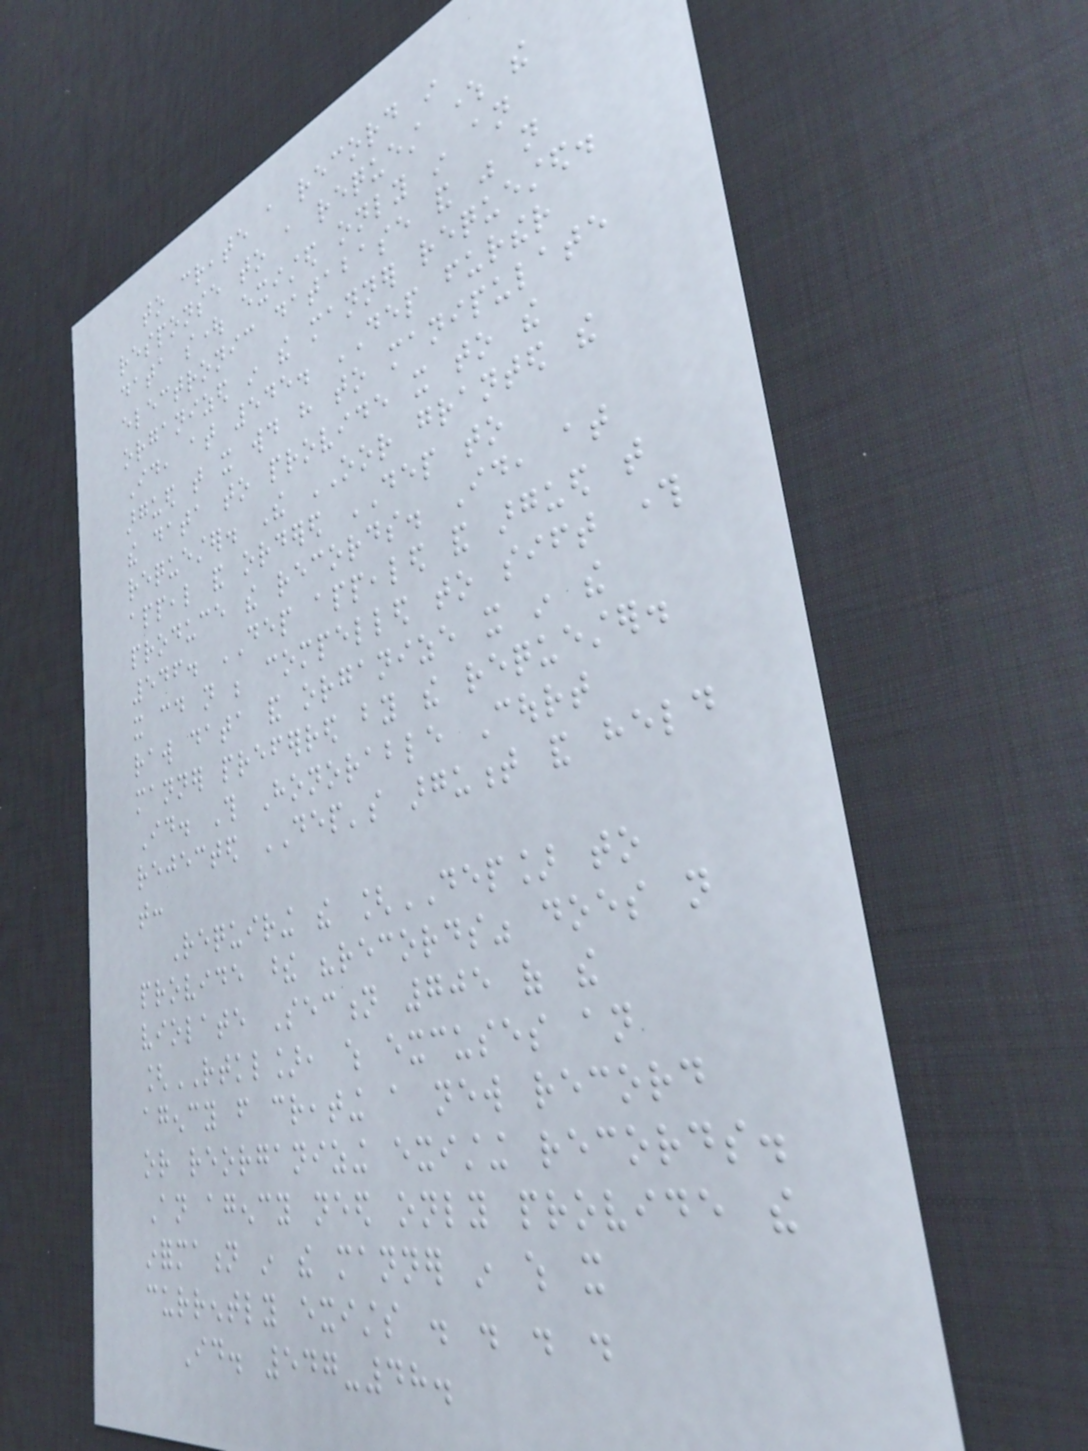to create a record in
response to a request where the
data sought existed only in an
electronic database and was not
organized in the manner requested.
Id, at 545. DEP further
argued that it would have to manipulate
the data to provide it to the
requester. The OOR granted the
appeal and ordered DEP to
produce the records. Id, at
546. DEP appealed and argued that
it could not be compelled to sift through
raw data and organize it in the
manner preferred by the requester.
Id. This Honorable Court
rejected DEP's argument and held
that:
Requiring the [DEP] to
provide these "records" does not
violate Section 705 of the
[RTKL], which excuses an
agency from creating a new record
or reorganizing existing records.
An agency need only provide the
information in the manner in which it
currently exists . . . .
Id. 547-48.
